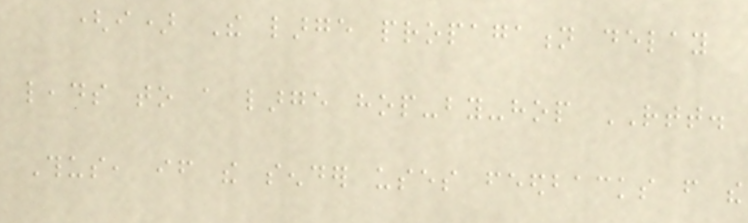(i) The large propagation delay
leads to a large hop-by-hop RTT.
Thus, if the sender uses feedbacks from the
